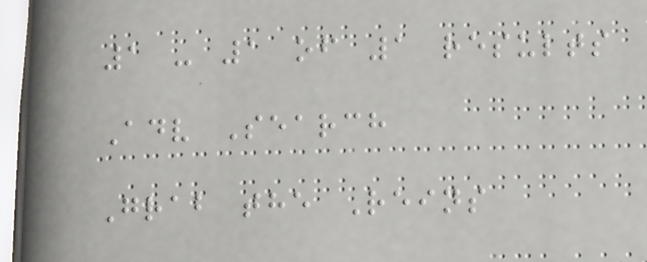1 - 1 of 1 results
Adv Search
Grab the Reins
